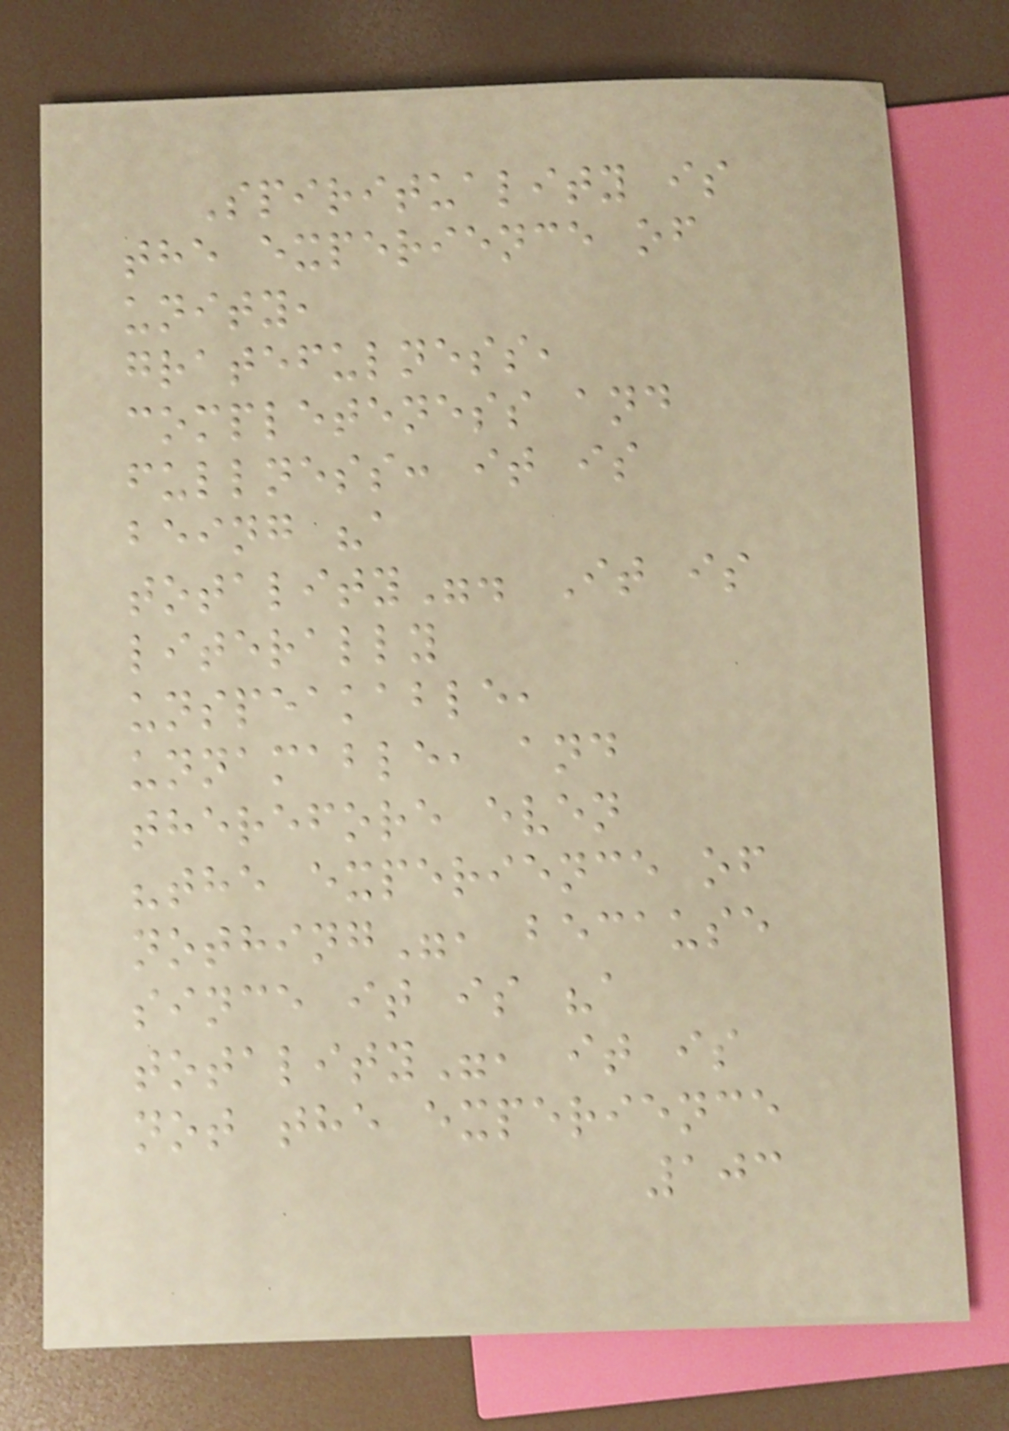Spirituality is
the experience of
unity,
gratefulness,
completeness and
fullness: it is
being "a
totality". It is
literally
unspeakable,
unnamable, and
therefore even
"the experience of
nothing", because
since it is "a
totality", it is
not the experience
103
